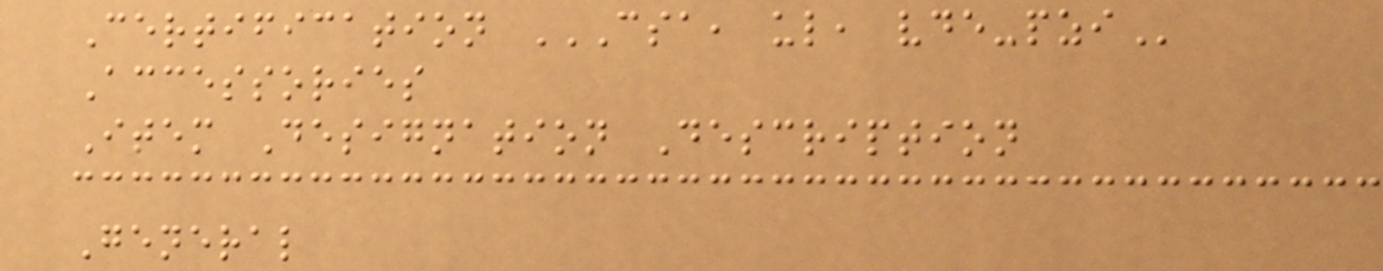Certification CSA, UL, VDE-PZI
Accessories
Item Designation Description
General
